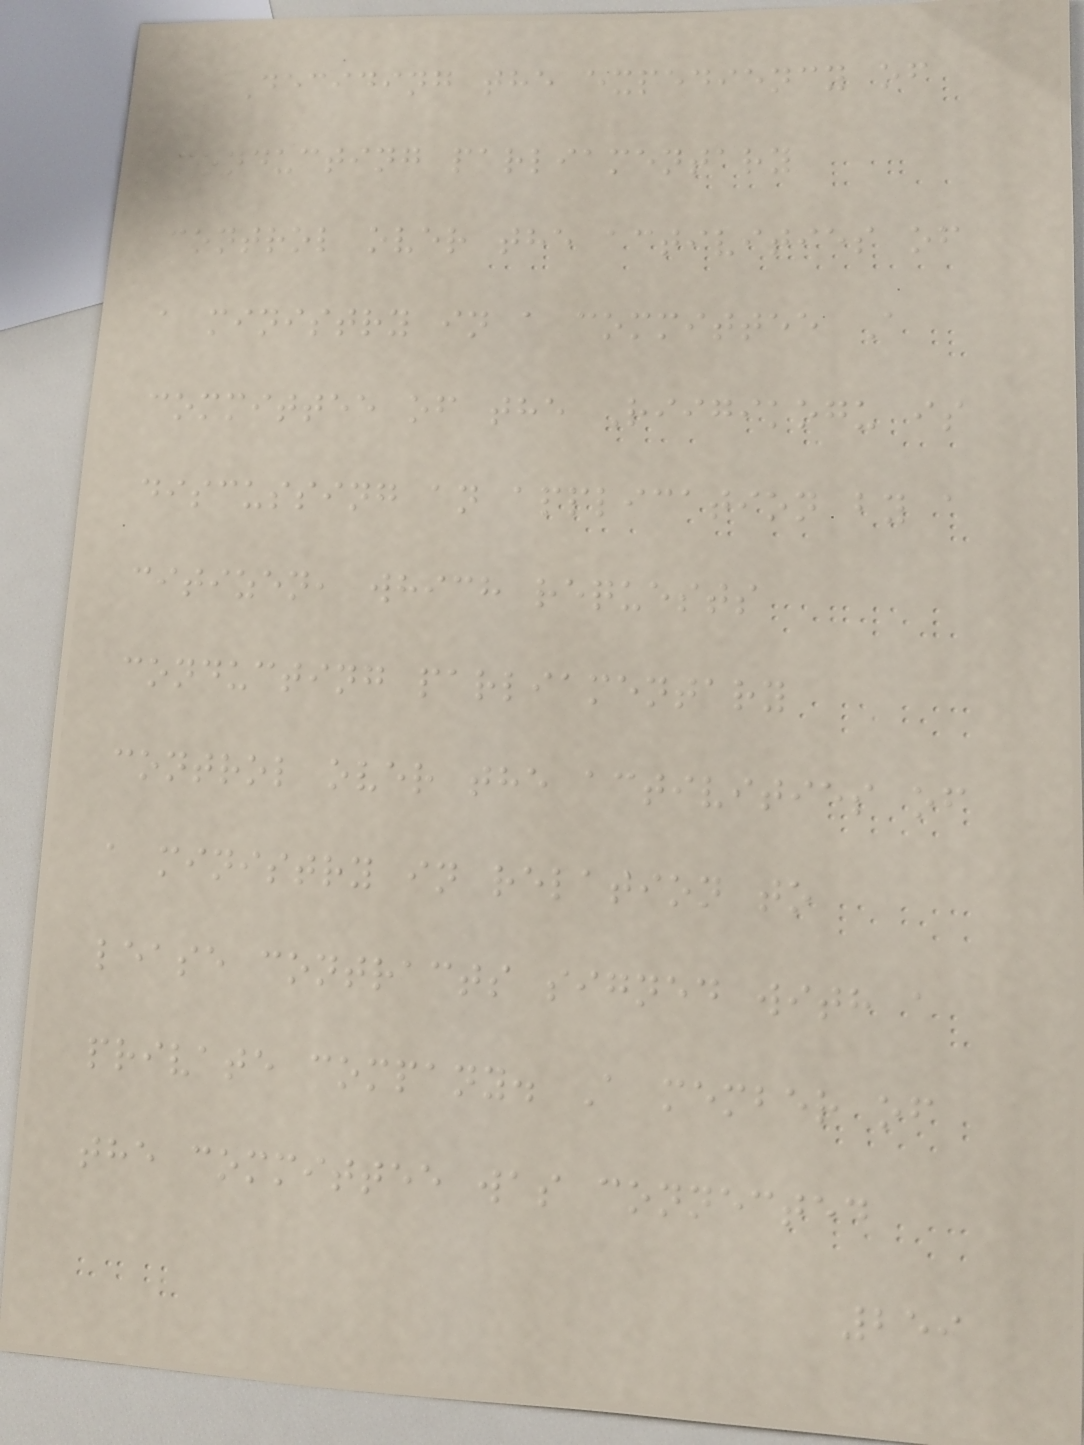Deciding the expediency of
conducting parliamentary
control over the activities of
a ministry in a committee A
committee of the Riigikogu is
discussing an application by a
citizen, which requests
conducting parliamentary
control over the activities of
a ministry in relation to
lease contracts signed with a
private company. A member of
the committee was connected
259
